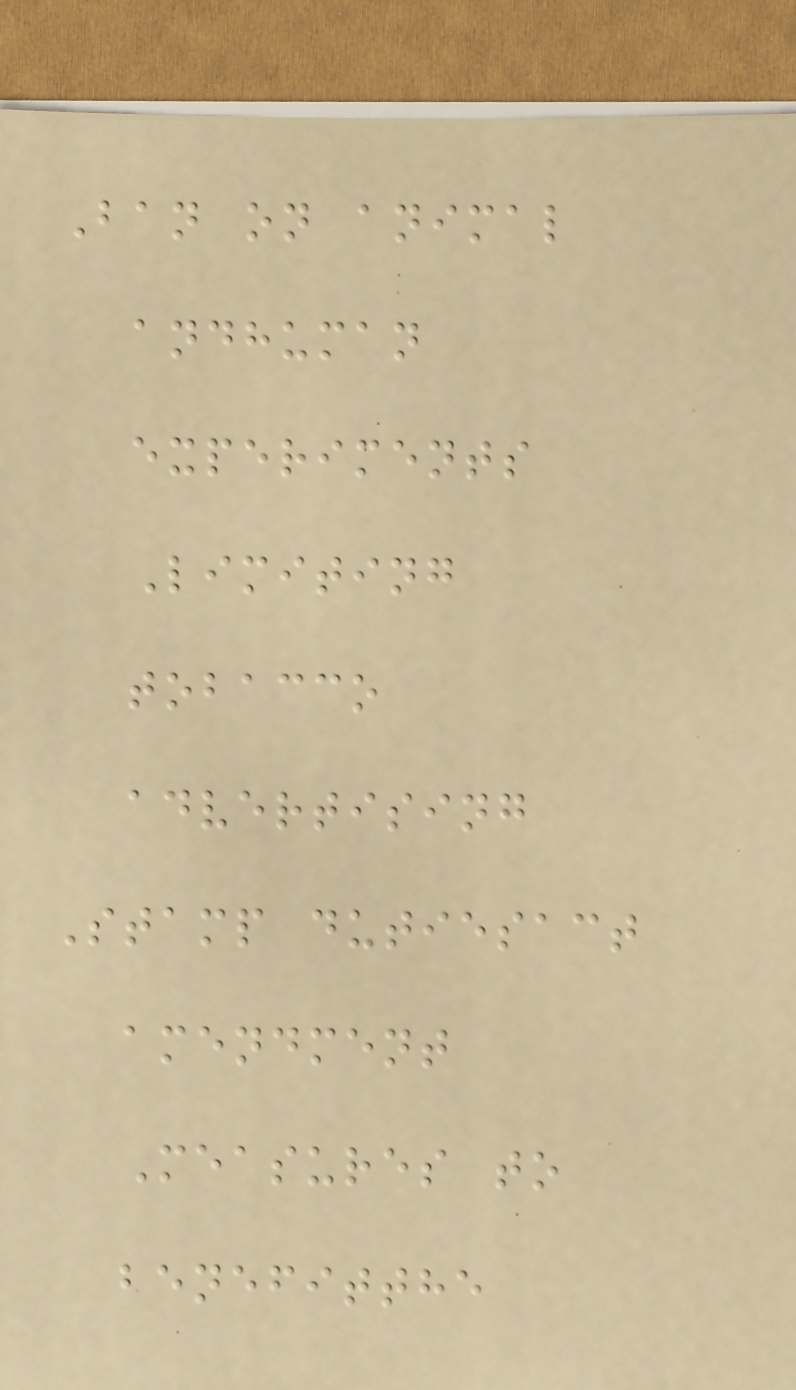Ban on animal
andhuman
experiments
Limiting
tobacco
advertising
Stamp dutiesact
amendment
Measures to
benefitthe
